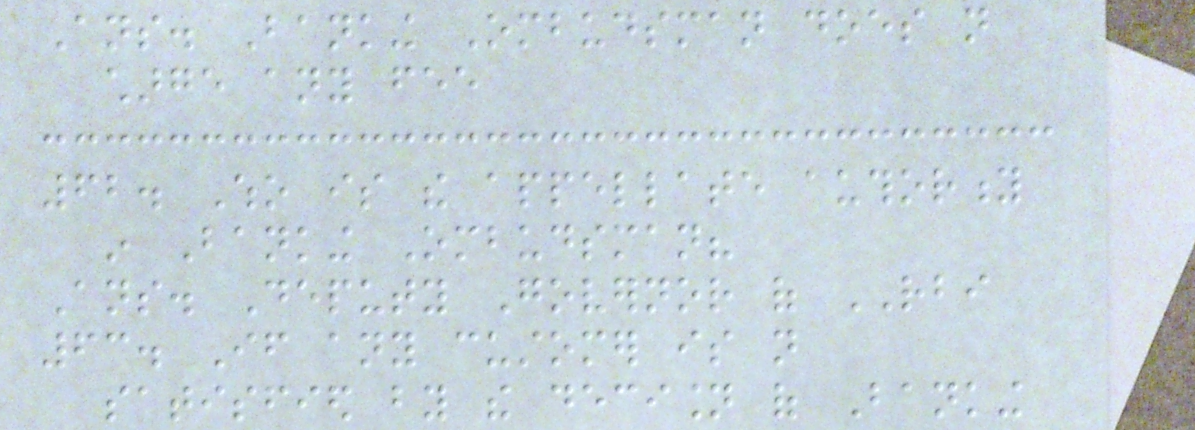Ans. Banking Ombudsman does not
charge any fee
62. Who is the appellate authority
in Banking Ombudsman?
Ans. Deputy Governor of RBI
63. If any customer is not
satisfied by the decision of Banking
